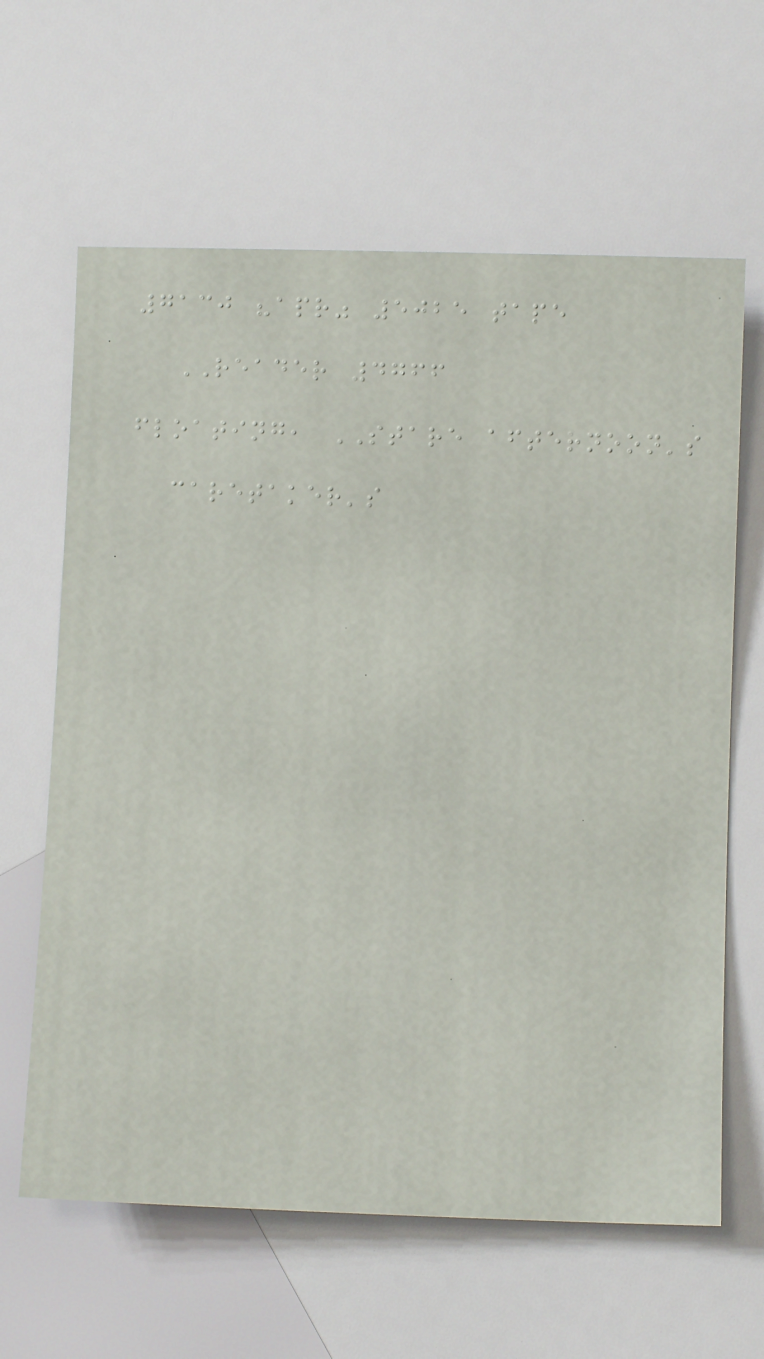7130 "apr" 5025 tape
READER 4766
floating, STARE afternoon's
caretaker's
